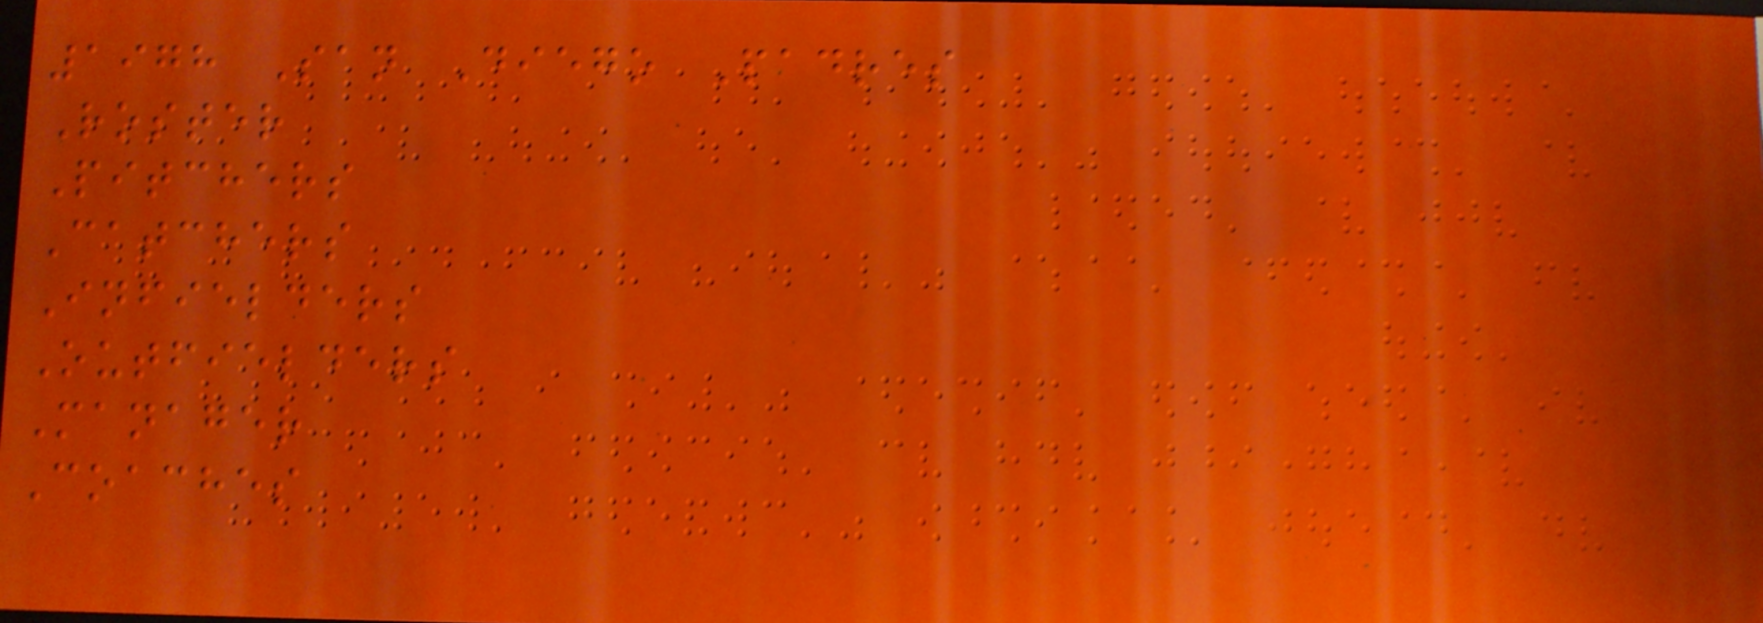1978 San Diego Padres
Roster
Pitchers
Catchers
Infielders
Outfielders
Manager
Coaches
